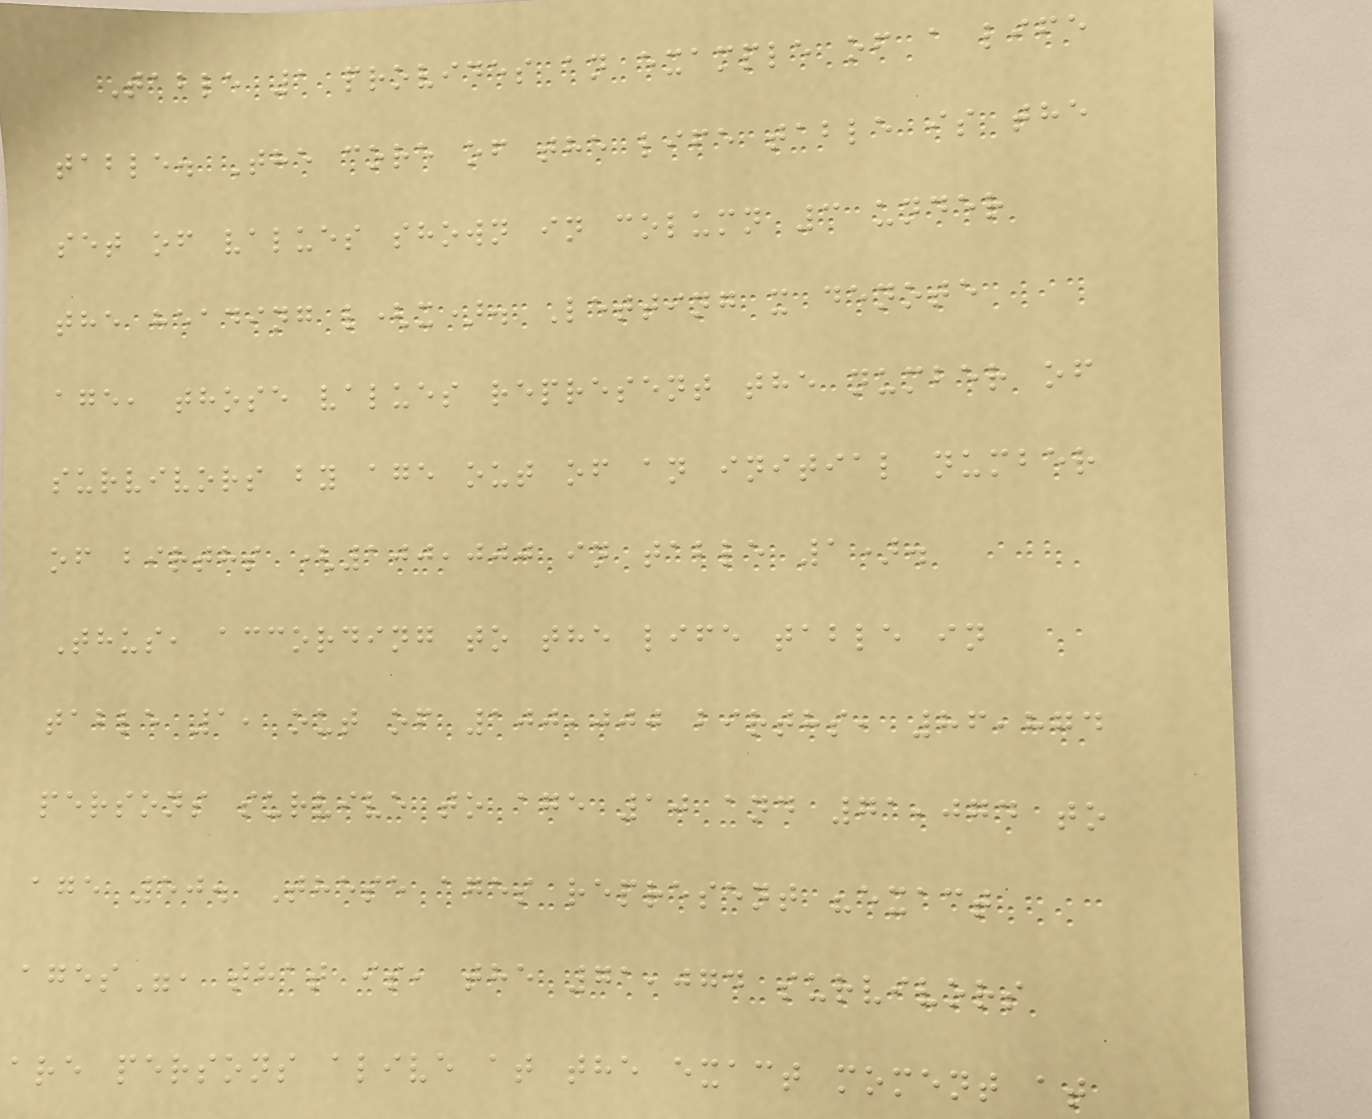Table 1 provides an example of a life
table. The core of the life table is the
set of values shown in column 3 under
the heading l(x). Letting x denote
age, those values represent the number of
survivors by age out of an initial number
of births (100,000 in table 1).
Thus, according to the life table in
table 1, out of 100,000 births, 86,874
persons survive to age 10 and 71,074 to
age 50. These ages represent "exact
ages", that is, the 71,074 survivors
are persons alive at the exact moment at
